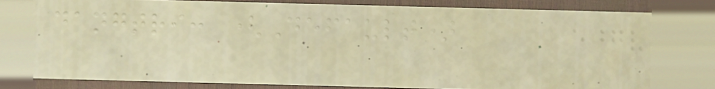dangtri: (Default)
